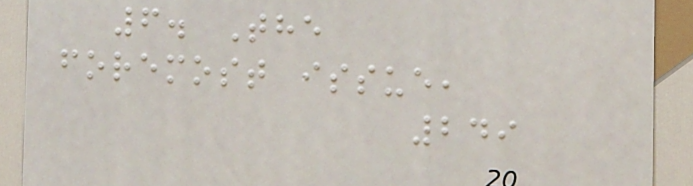6. The
foremost issue,
249
